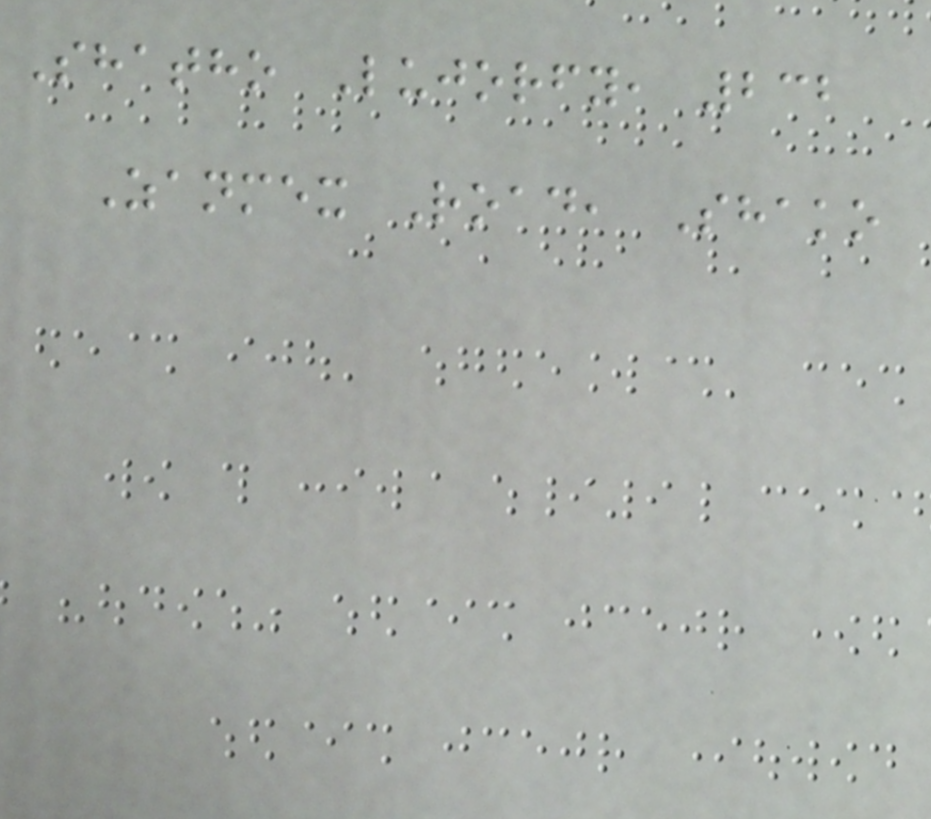Shatho Lujorfy, 232
Zanmex Road, Shako
